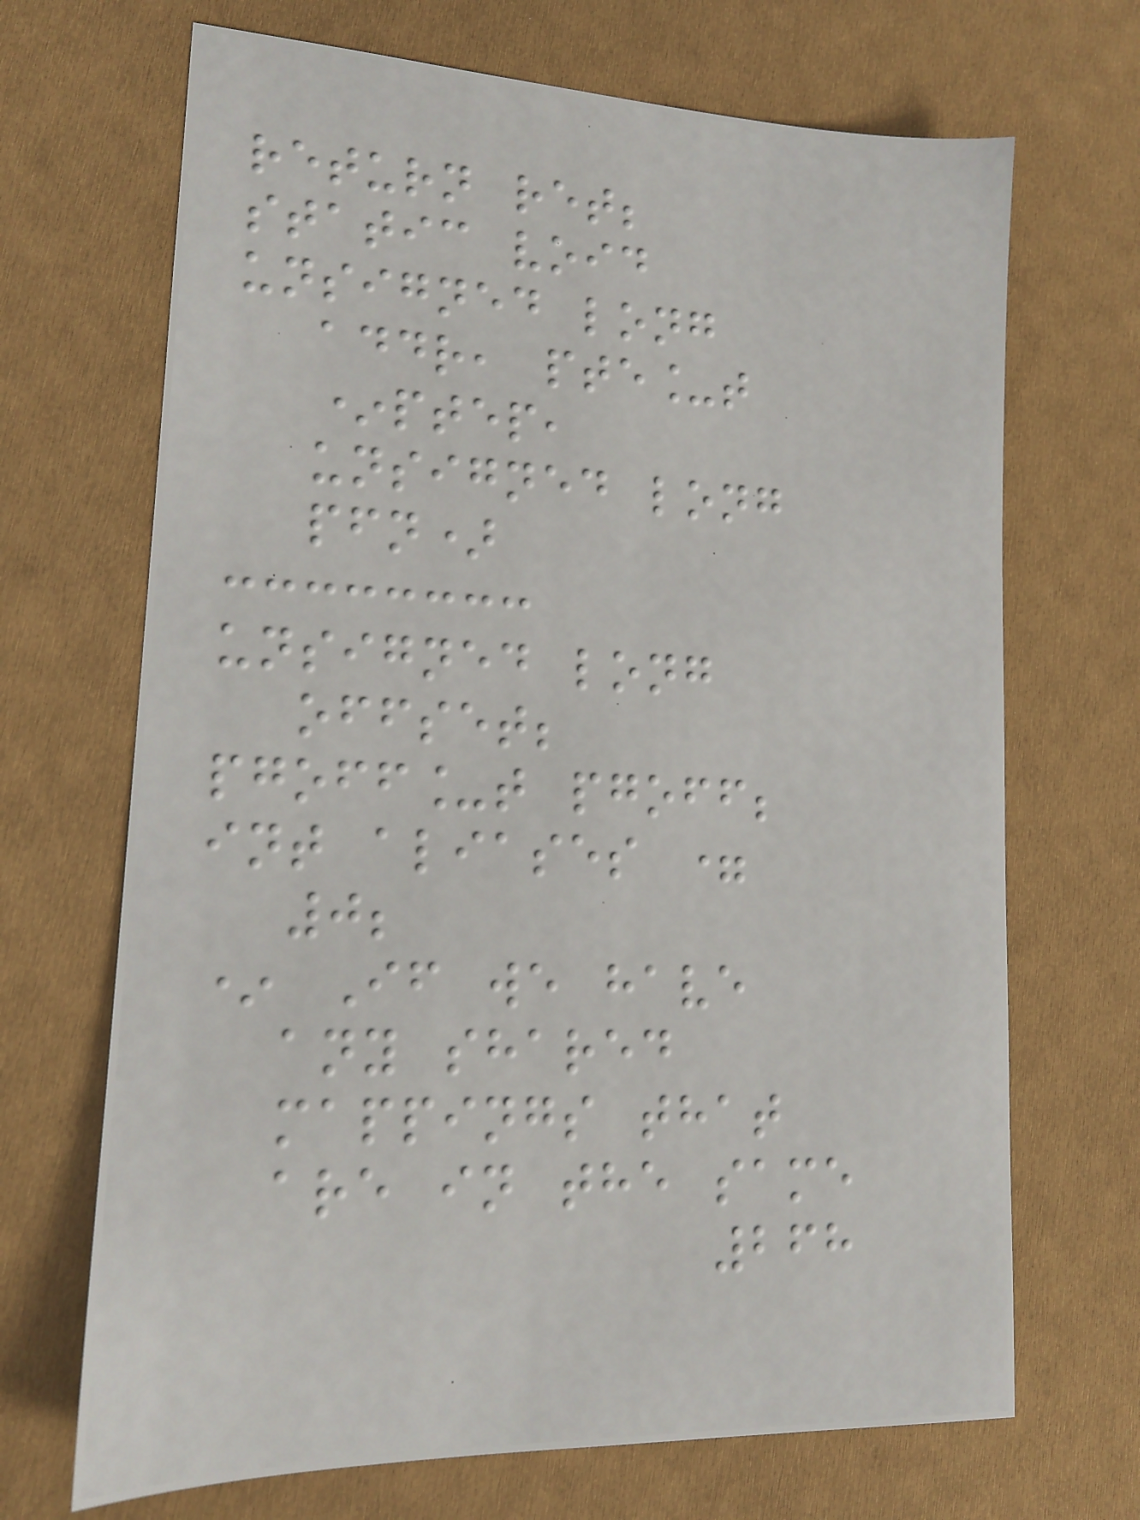return ret;
static void
unsigned long
addr, pte_t
*ptep,
unsigned long
pfn)
unsigned long
offset;
pgoff_t pgoff;
int aliases =
0;
* If we have
any shared
mappings that
are in the same
268
